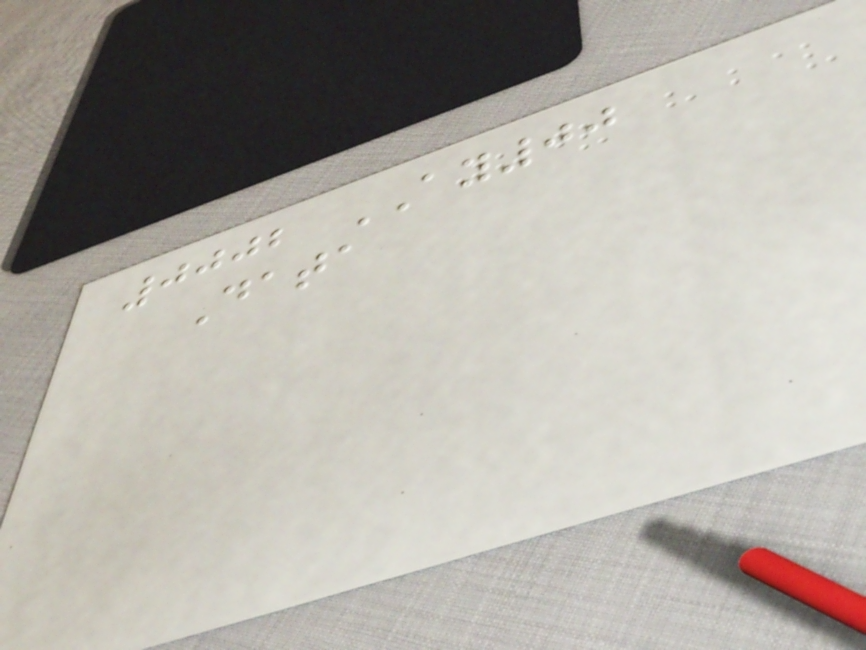0002 AY00
Data
